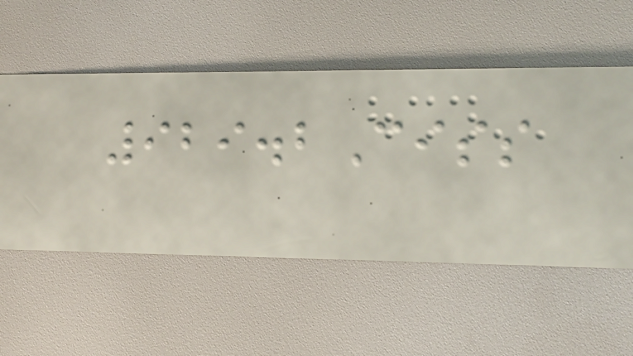929.2Ciss
